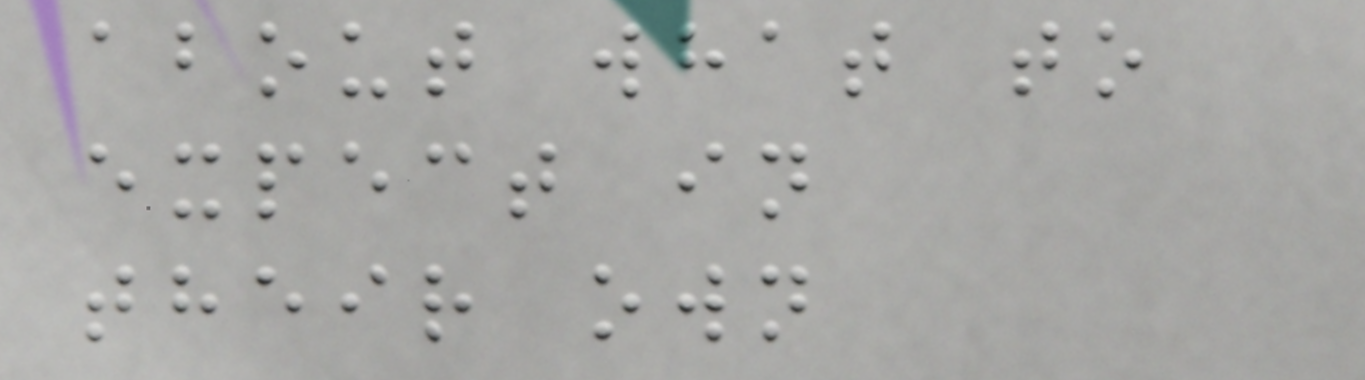about what to
expect in
their own
